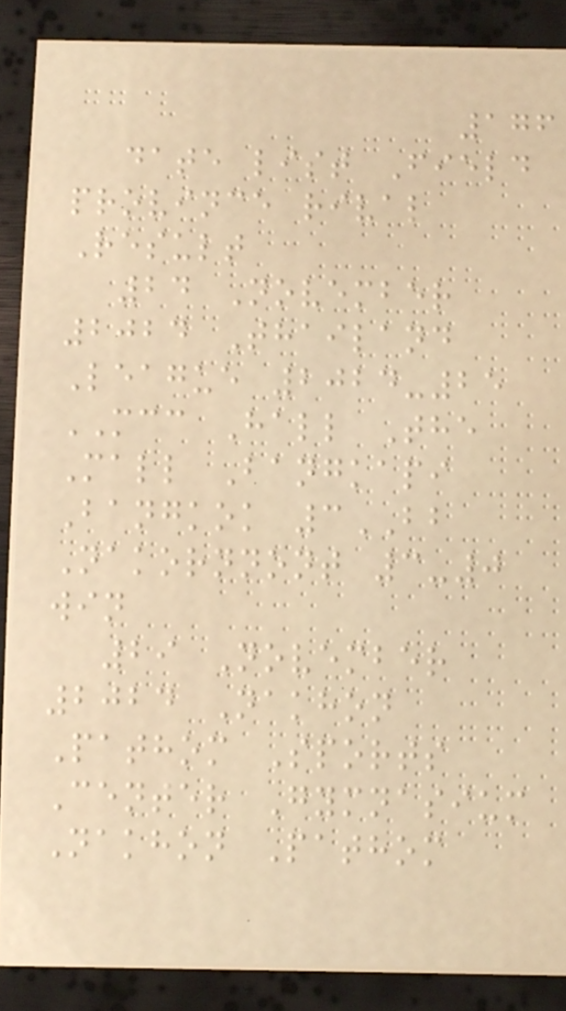176
date list Field
province rival
Result
24 November
2024 Thailand
League 2024-25
MCC Hall The
Mall Bangkapi
Bangkok 3BB
Nakornnont 3-0
win
29 November
2024 Nakhon
Pathom Sports
Center Gymnasium
Nakhon Pathom
